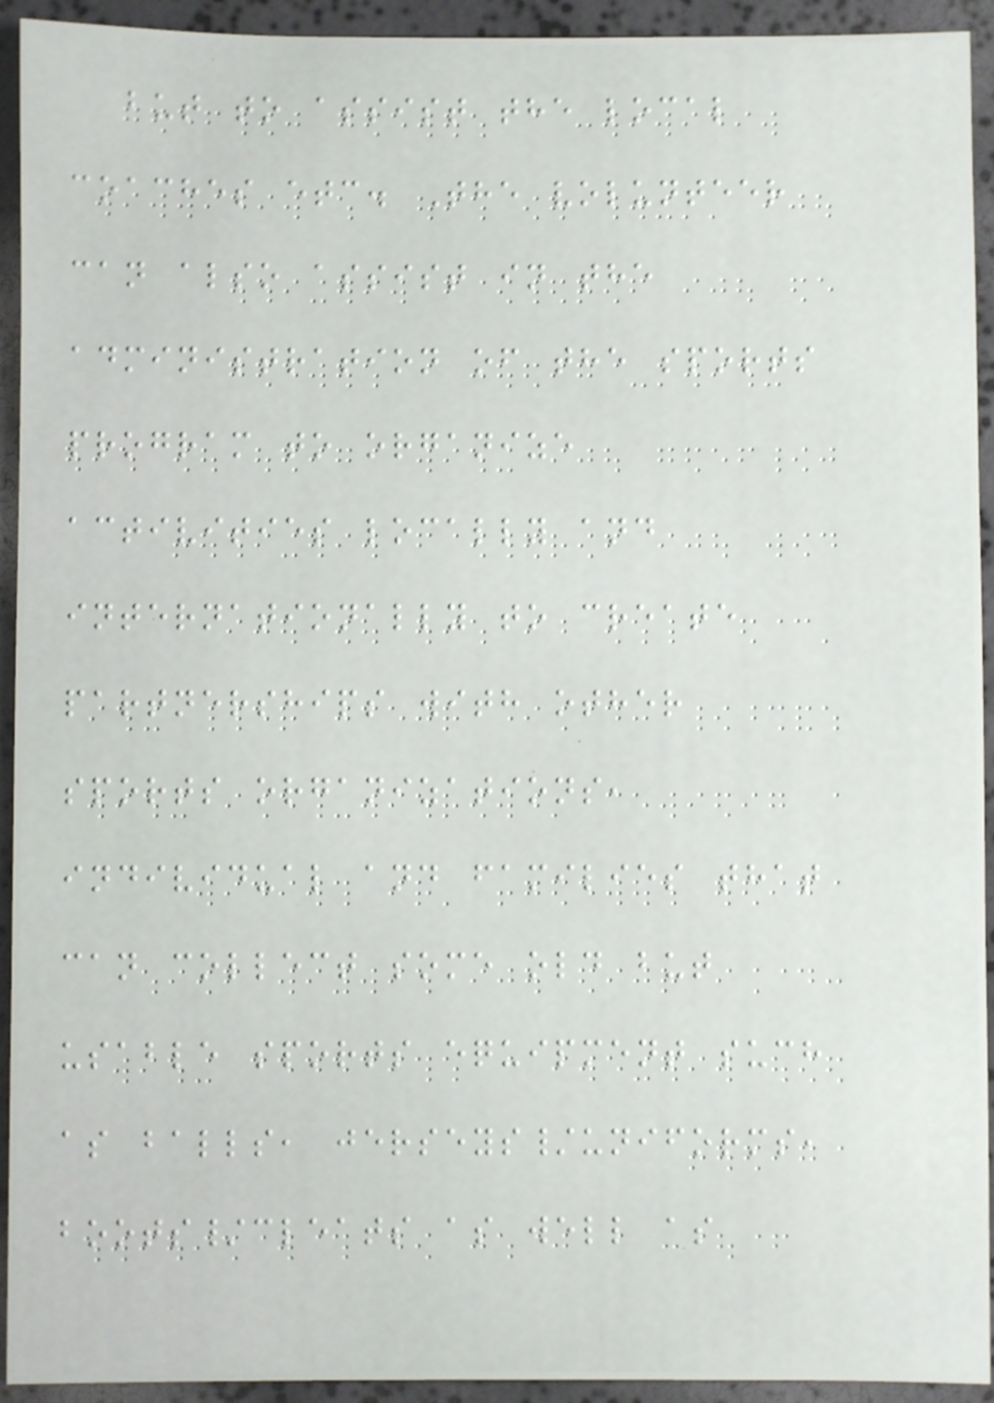but to assist the local
coaches etc. The volunteer
can also assist in the
administration of the sports
program to organize
activities locally and
internationally to create
partnerships with other
sports organizations,
individual and families that
can collect some old but
usable sports equipment such
as balls, jerseys/uniforms,
boots/cleats as well as
